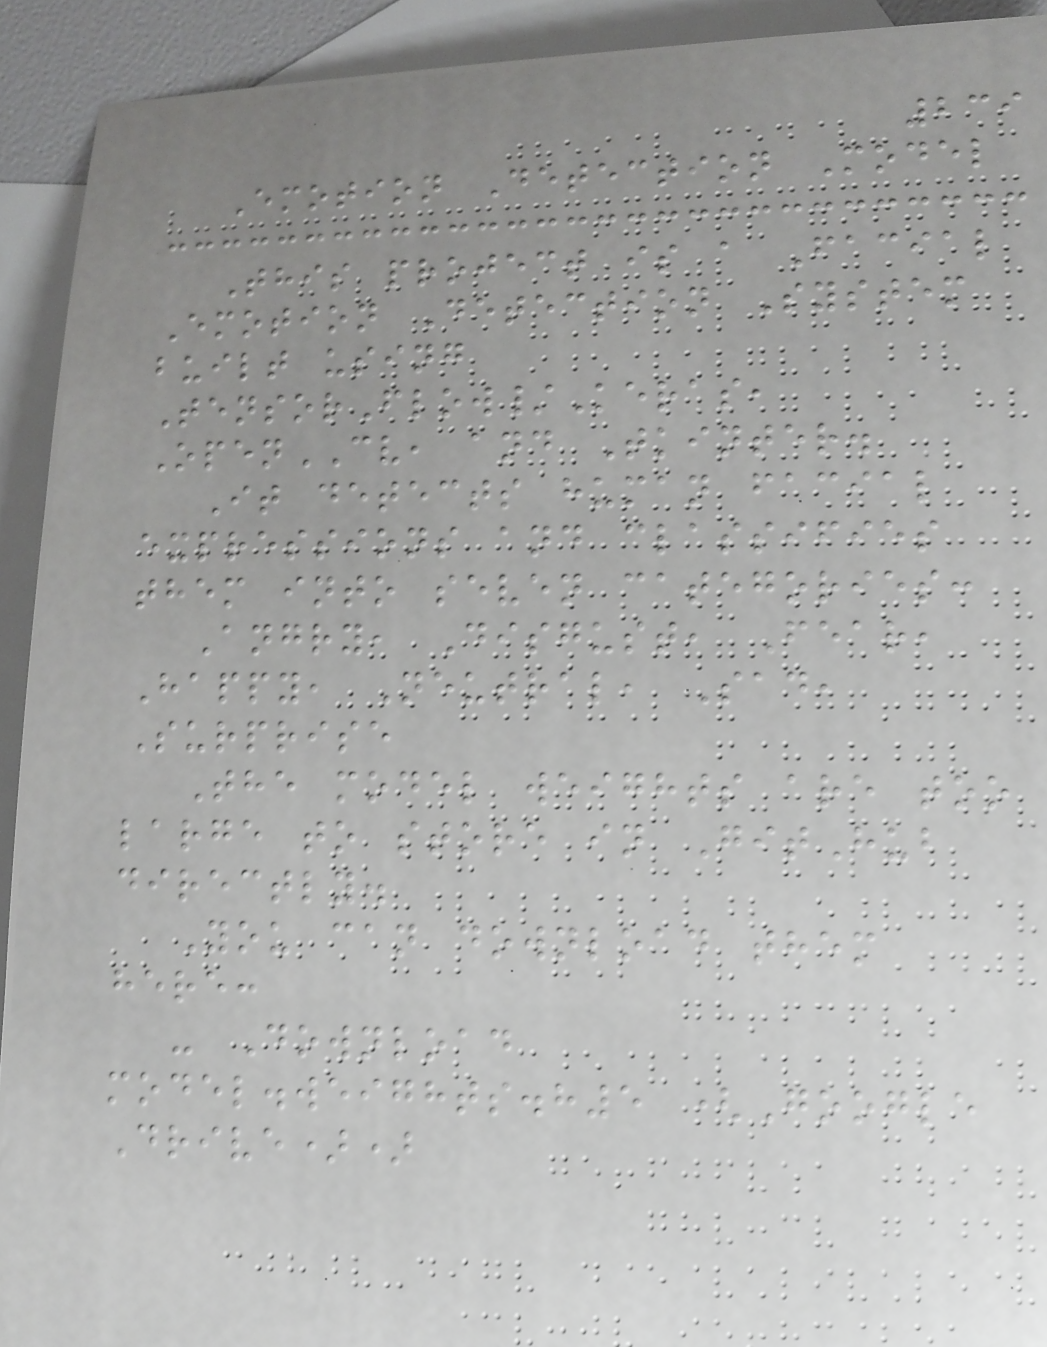239
Emotion Detection Model
This project is a Facial
Emotion Detection System
built using
TensorFlow/Keras,
OpenCV, and Tkinter.
It detects human facial
expressions and classifies
them into seven categories:
Angry, Disgust, Fear,
Happy, Neutral, Sad,
Surprise
The model weights are too
large to store in GitHub
directly.
You can download them
here:
- Download
model.weights.h5 (Google
Drive))
